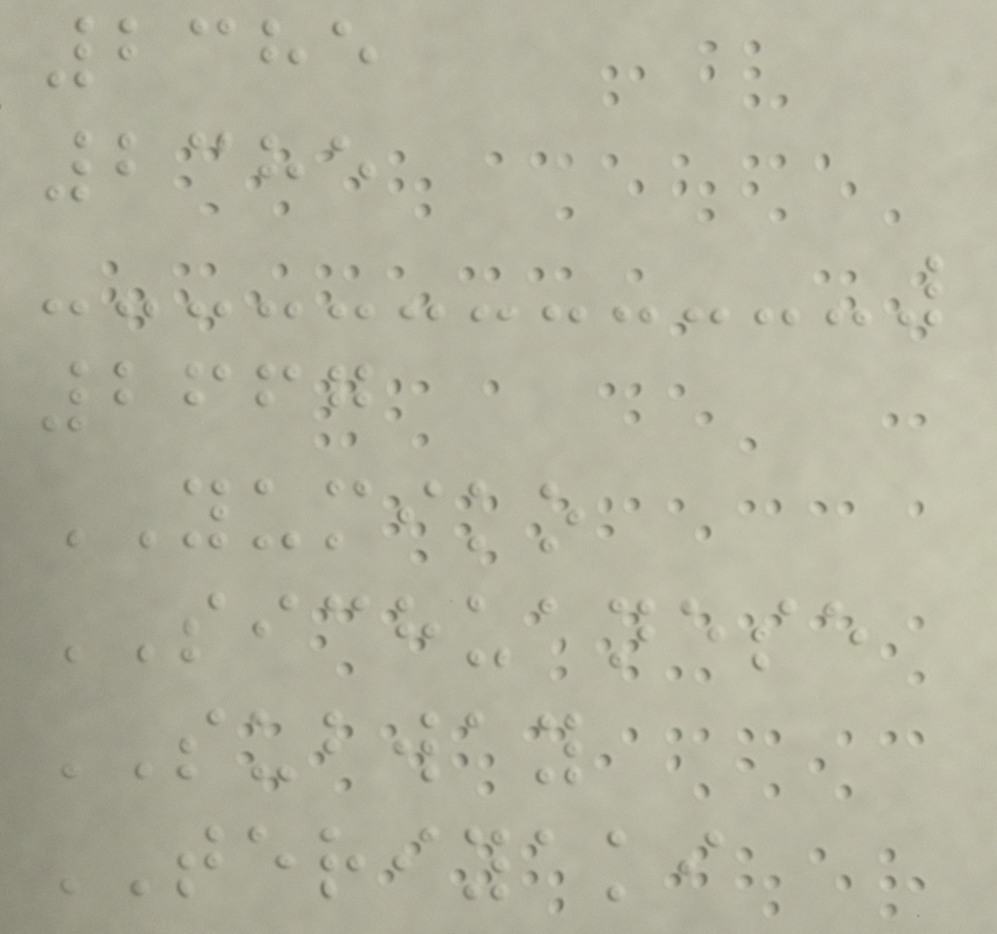2385
2385
2667
YUMIKO
SICHUANESE
SUBWAY
TERIYAKI
